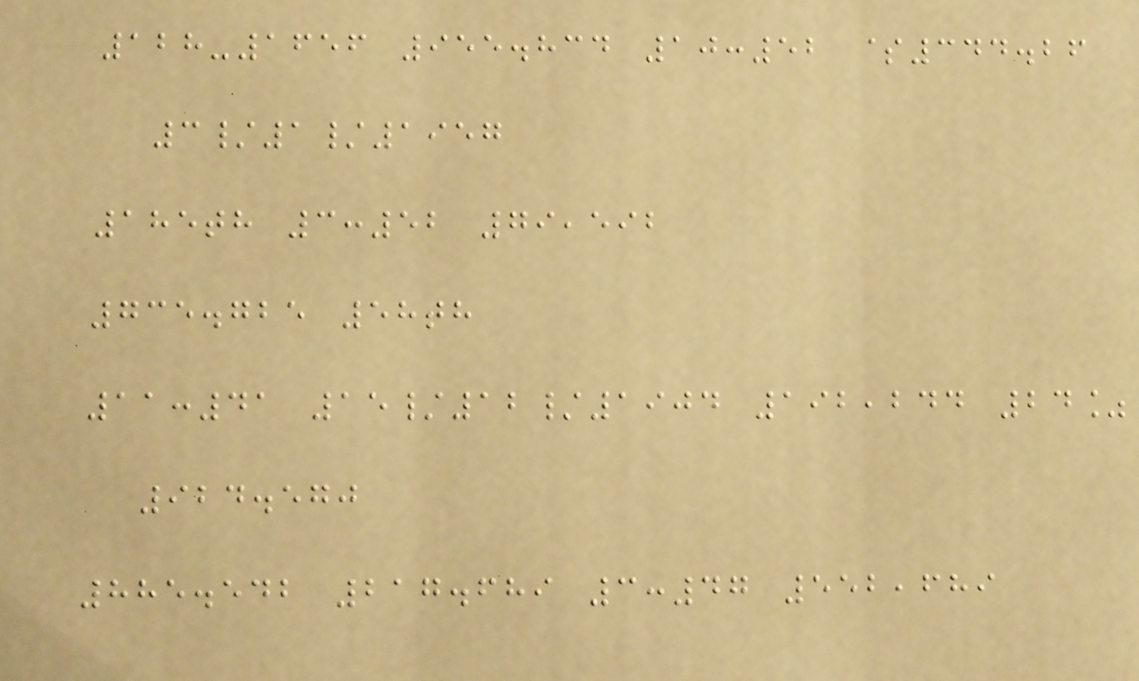128-1656 955.834 10:52 $344.26
3/1/1957
185th 3:52 79,592
735.725 58th
11:41 15/12/1904 192,244 24%
924.570
885.542 217.689 3:47 552,689
